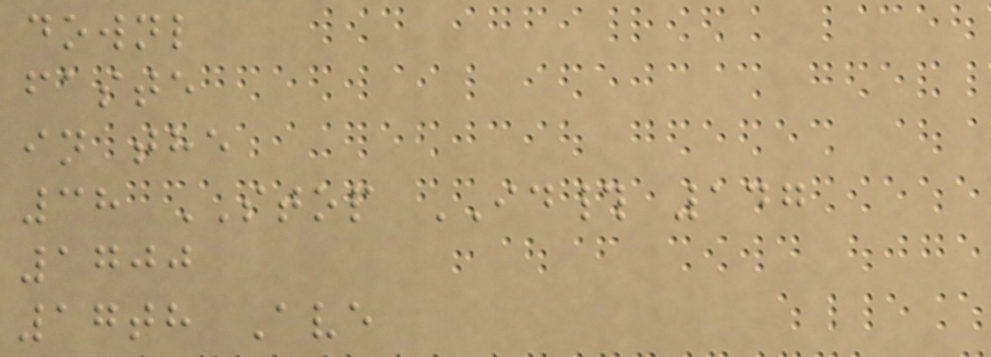downl
faste
in the
38 STOP ID# 147
1700
17th Ave
